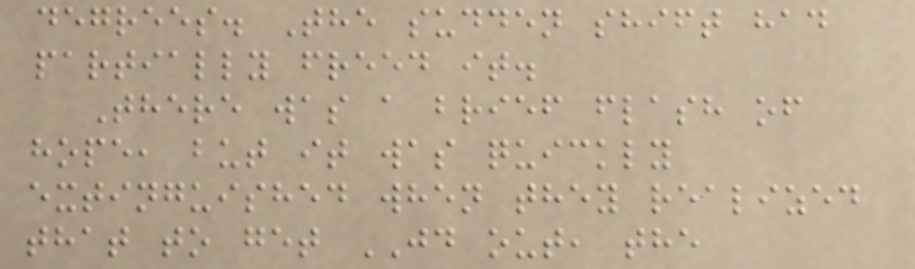degrees. The sudden shift had
partially freed it.
There was a brief flash of
hope, but it was quickly
extinguished when they realized
that to get JD out, the
